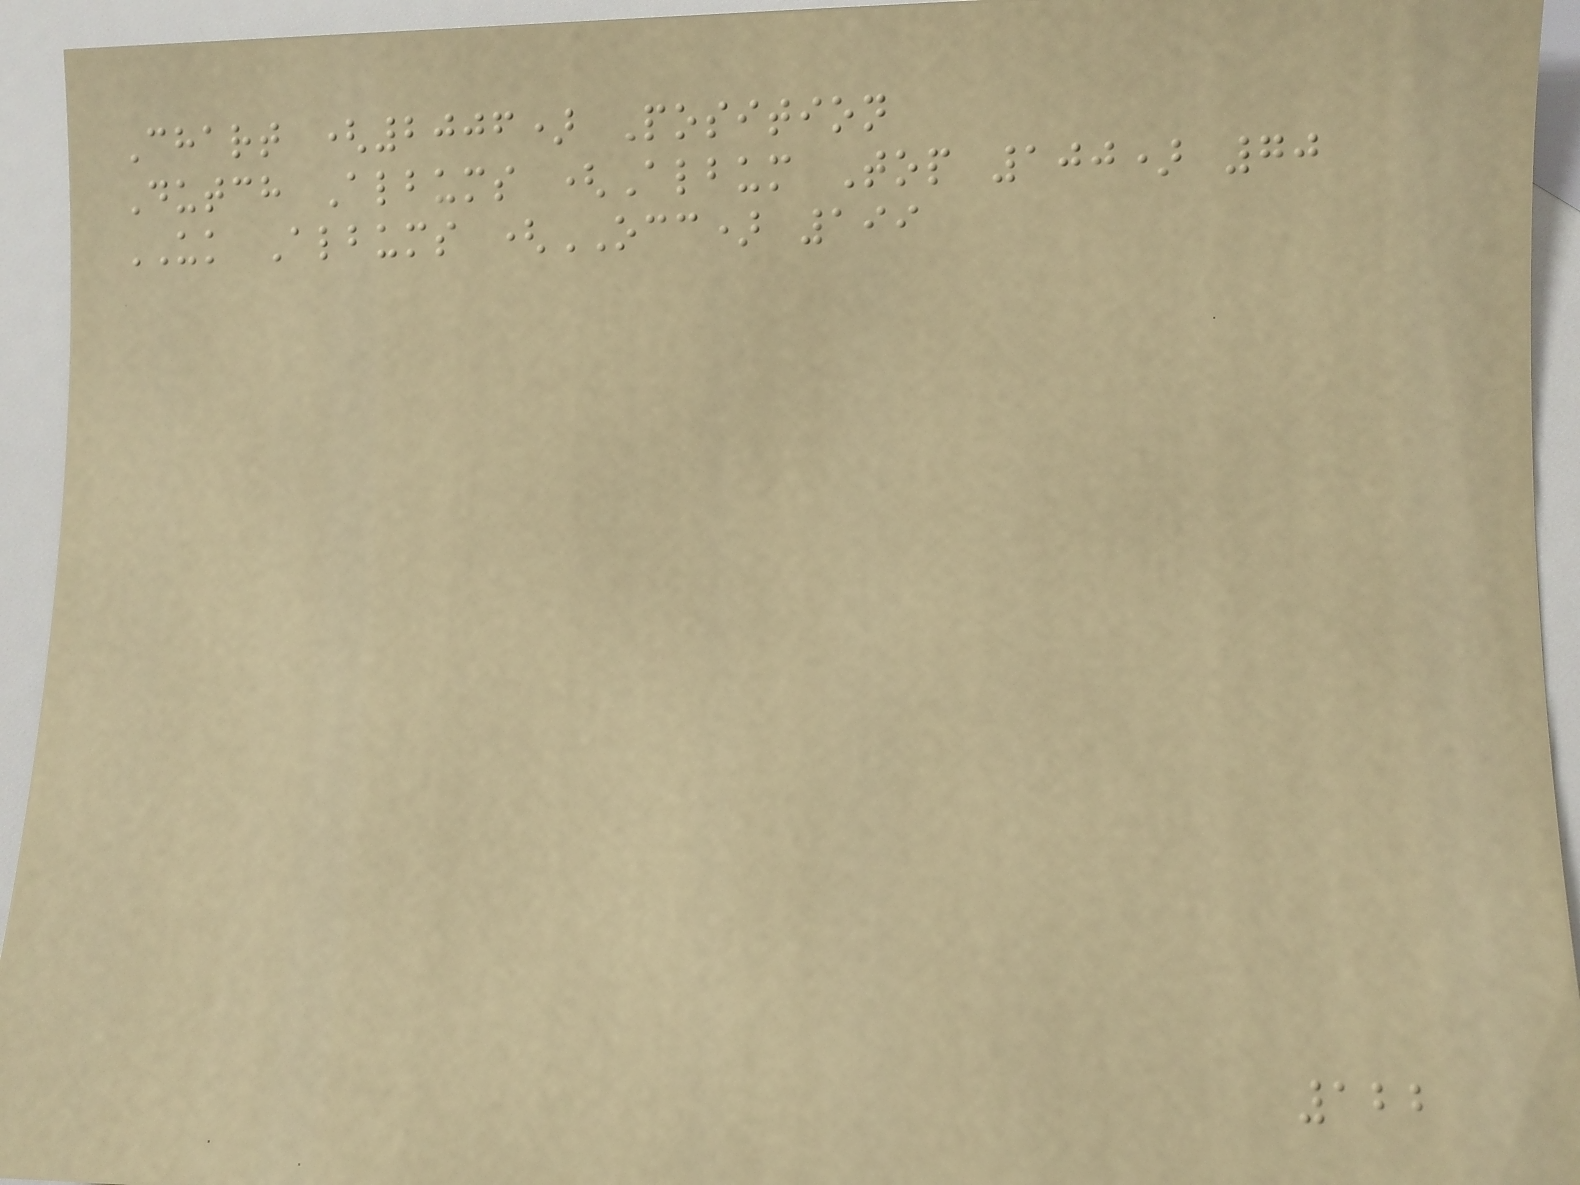Chart (2006) Position
Dutch Albums (Album Top 100) 70
UK Albums (OCC) 199
122
